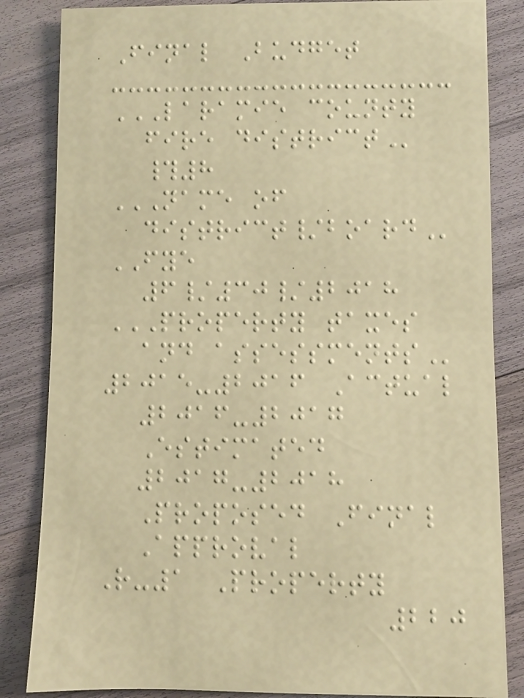Final Budget
LARAMIE COUNTY
FIRE DISTRICT
#8
NAME OF
DISTRICT/BOARD
FYE
6/30/2018
PROPERTY TAXES
AND ASSESSMENTS
2015-2016 Actual
2016-2017
Estimated
2017-2018
Proposed Final
Approval
R-1 Property
220
